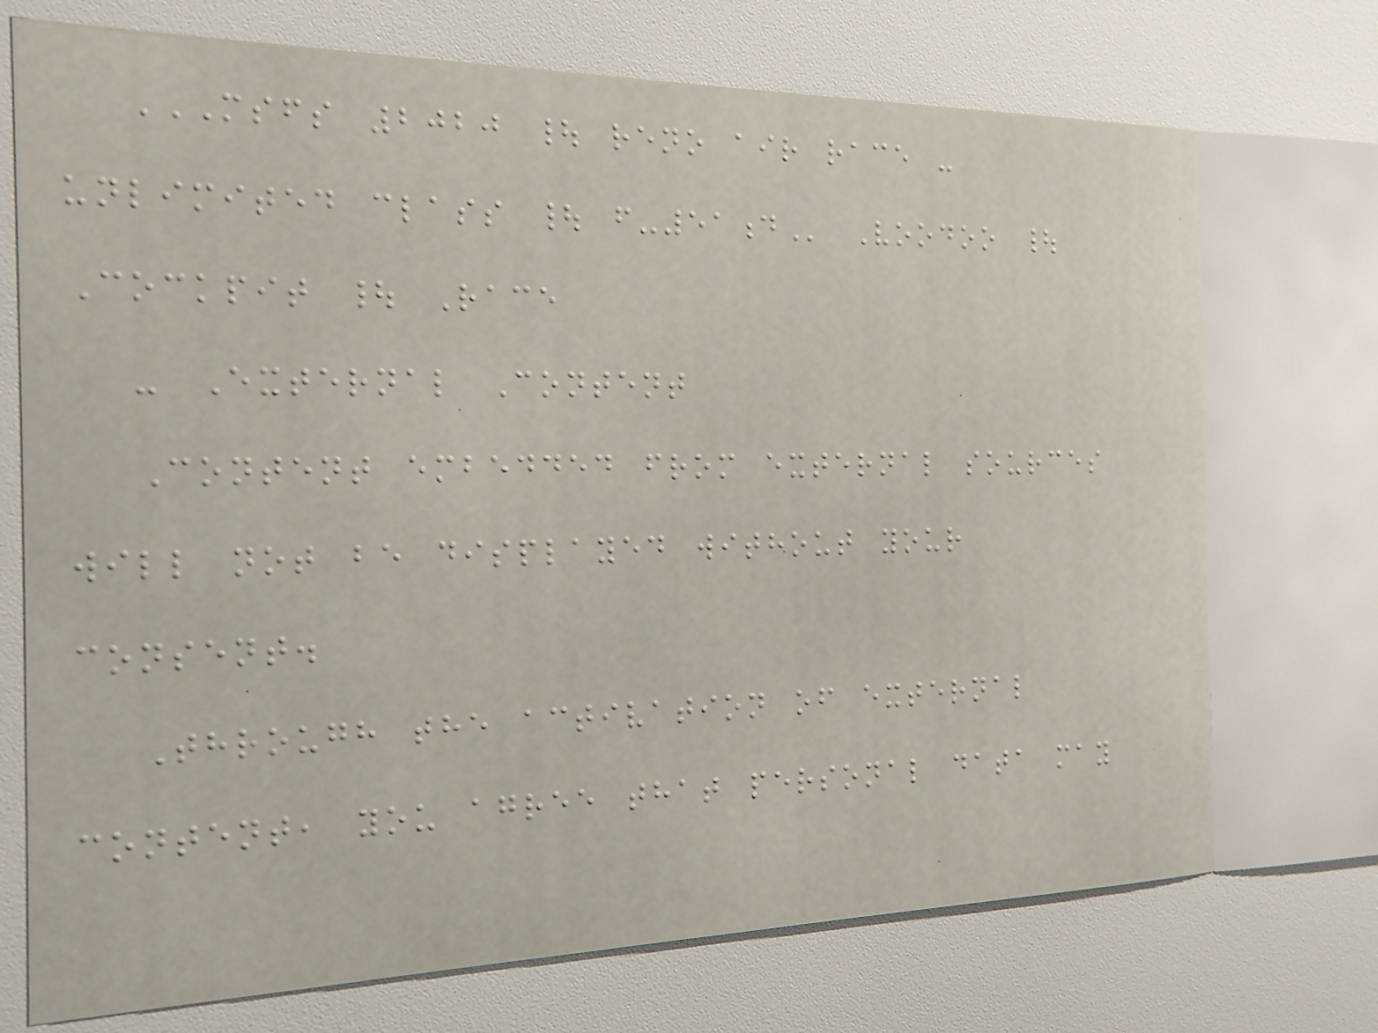MSFS 2020 | RENO AIR RACE -
UNLIMITED CLASS | F-51D Voodoo |
Cockpit | Race
- External Content
Content embedded from external sources
will not be displayed without your
consent.
Through the activation of external
content, you agree that personal data may
